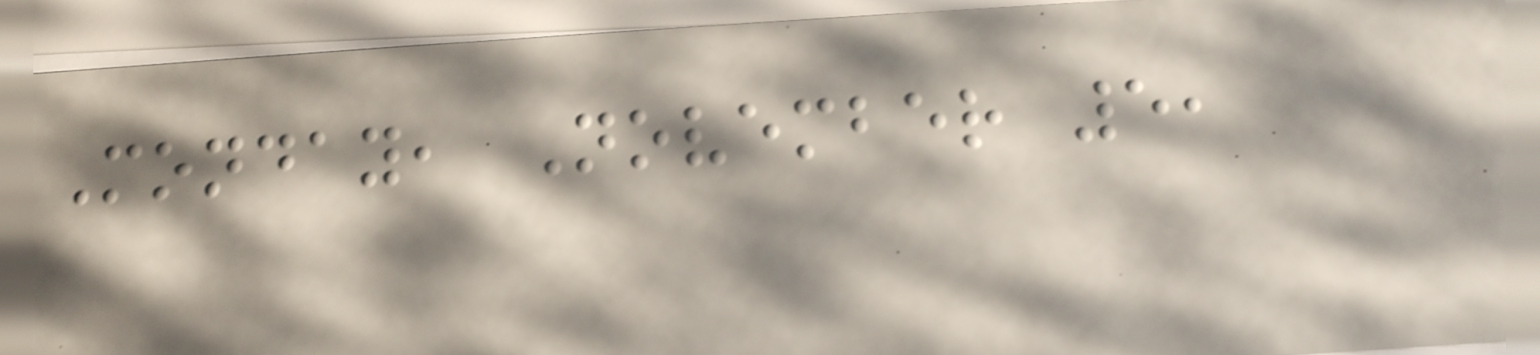Monday, November 5,
